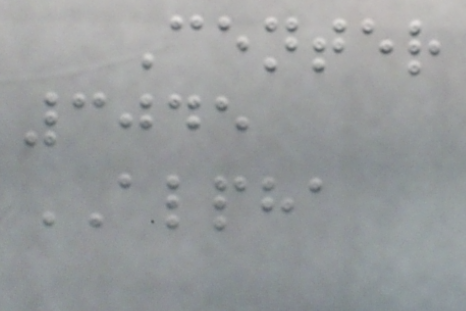Center
3045
ALPHA
